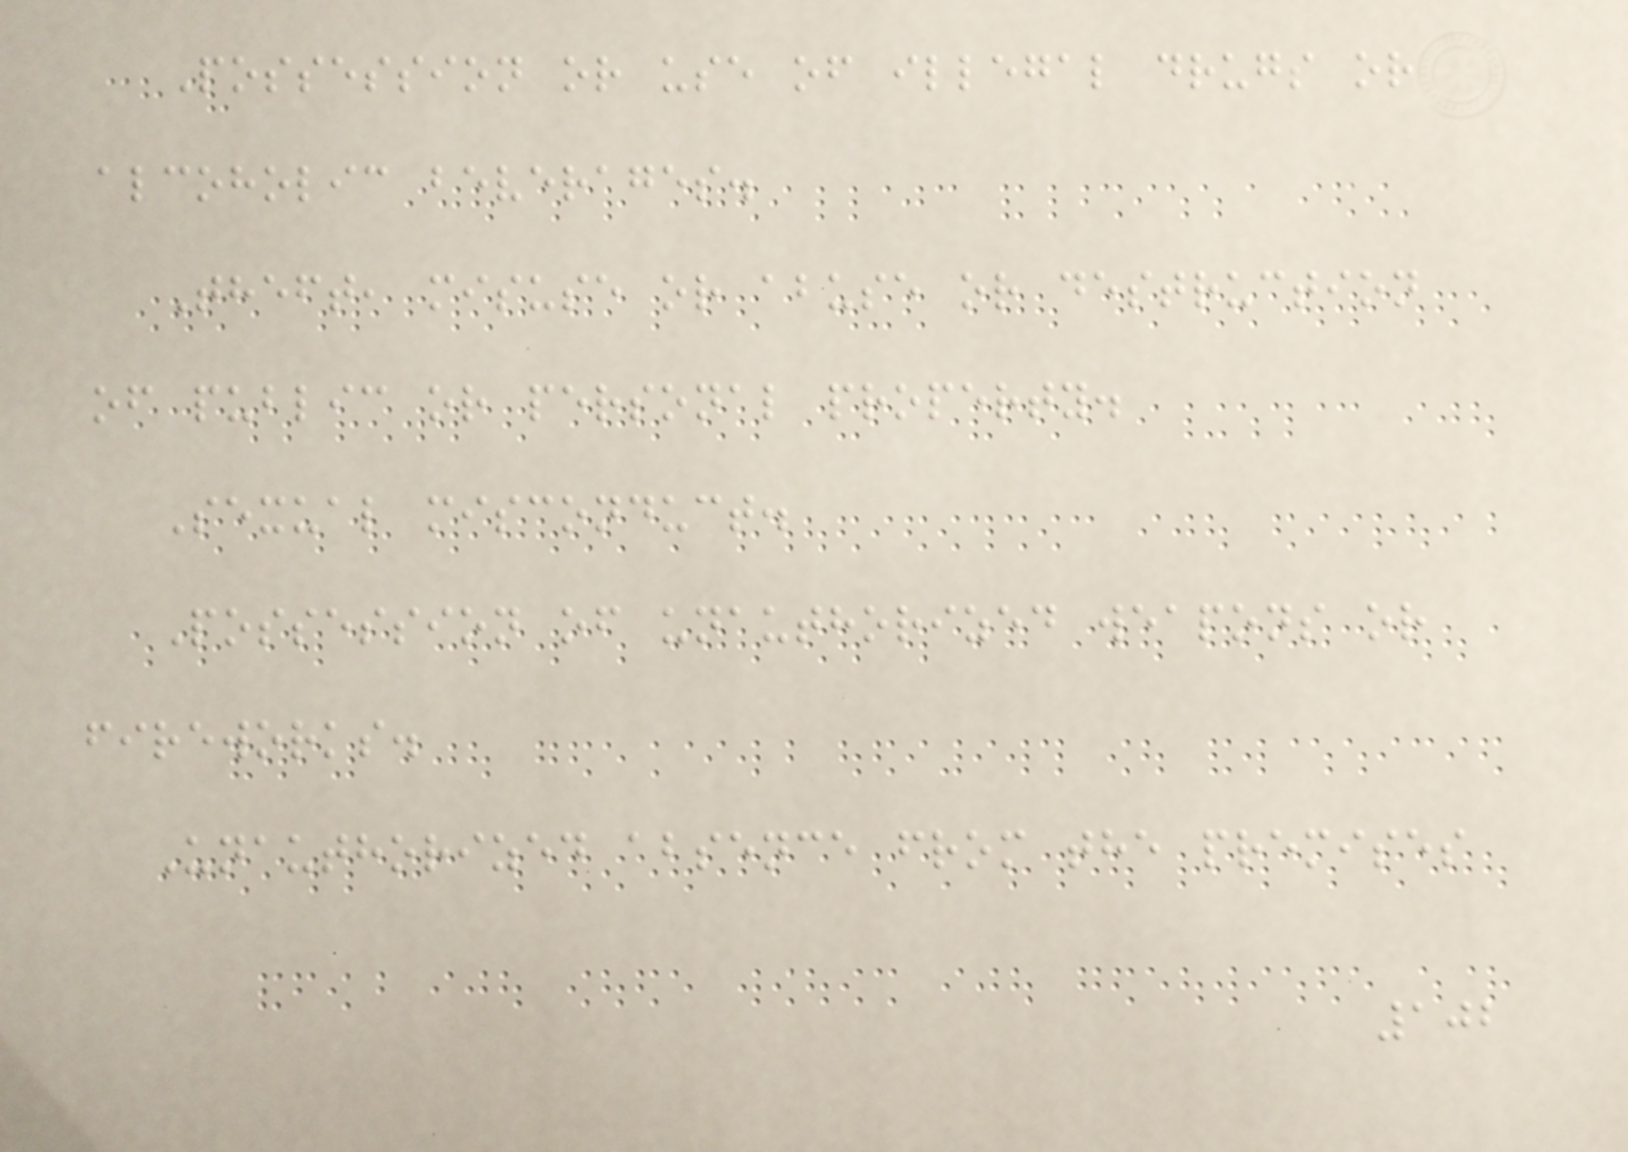Possession or use of illegal drugs or
alcoholic beverages.
Theft, misuse or abuse or destruction
of public or personal property.
Sexual misconduct.
Possession of unauthorized weapons or
fireworks.
Unauthorized absence from the premises
102
